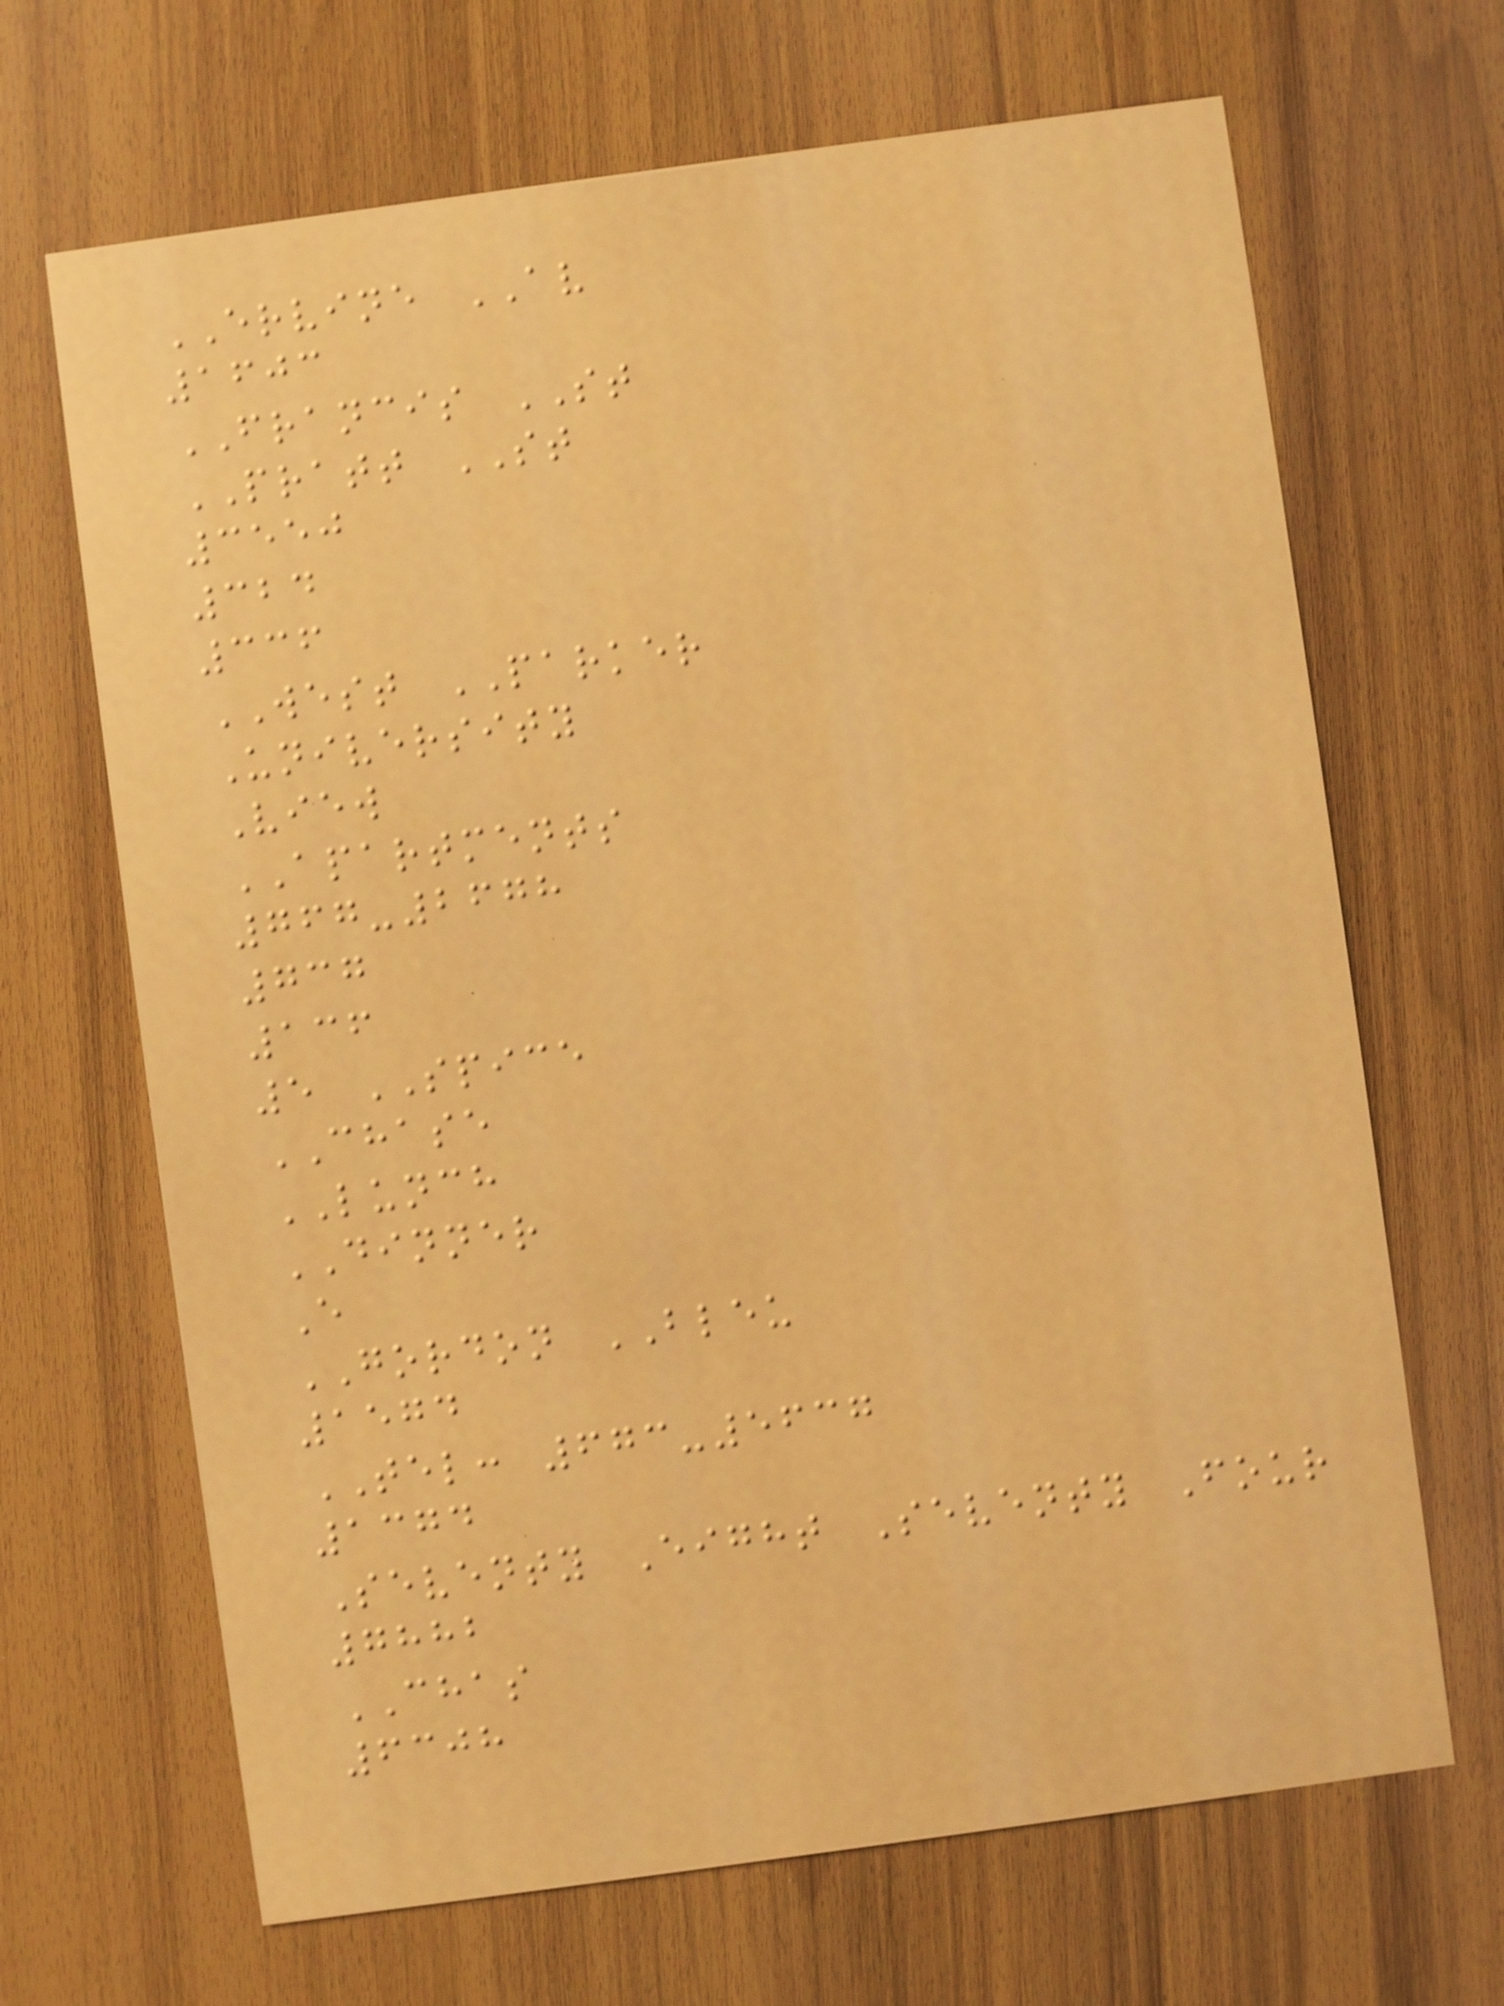ERVINE AV
1603
FRANCIS ST
PRATT ST
3550
324
336
WEST PARKER
University
View
APARTMENTS
767-2678
737
136
5 SPICE
CHASE
LUNCH
DINNER
E
GORDON BLEU
1574
TEL: 673-5637
1374
Seventy Eight Seventy Four
7882
CHAS
6308
